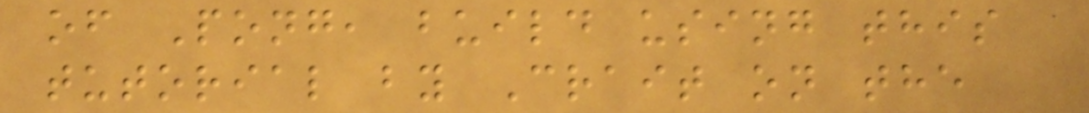of Pong, build using this
tutorial by Crait on the
